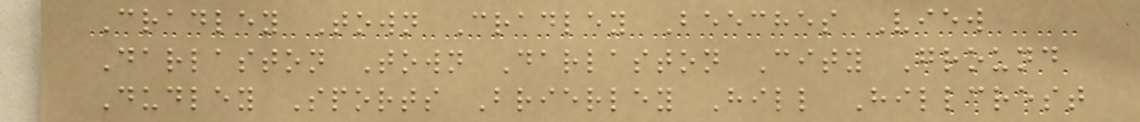Cradley Town Cradley Beeches View
Darlaston Town Darlaston City Ground
Dudley Sports Brierley Hill Hillcrest
